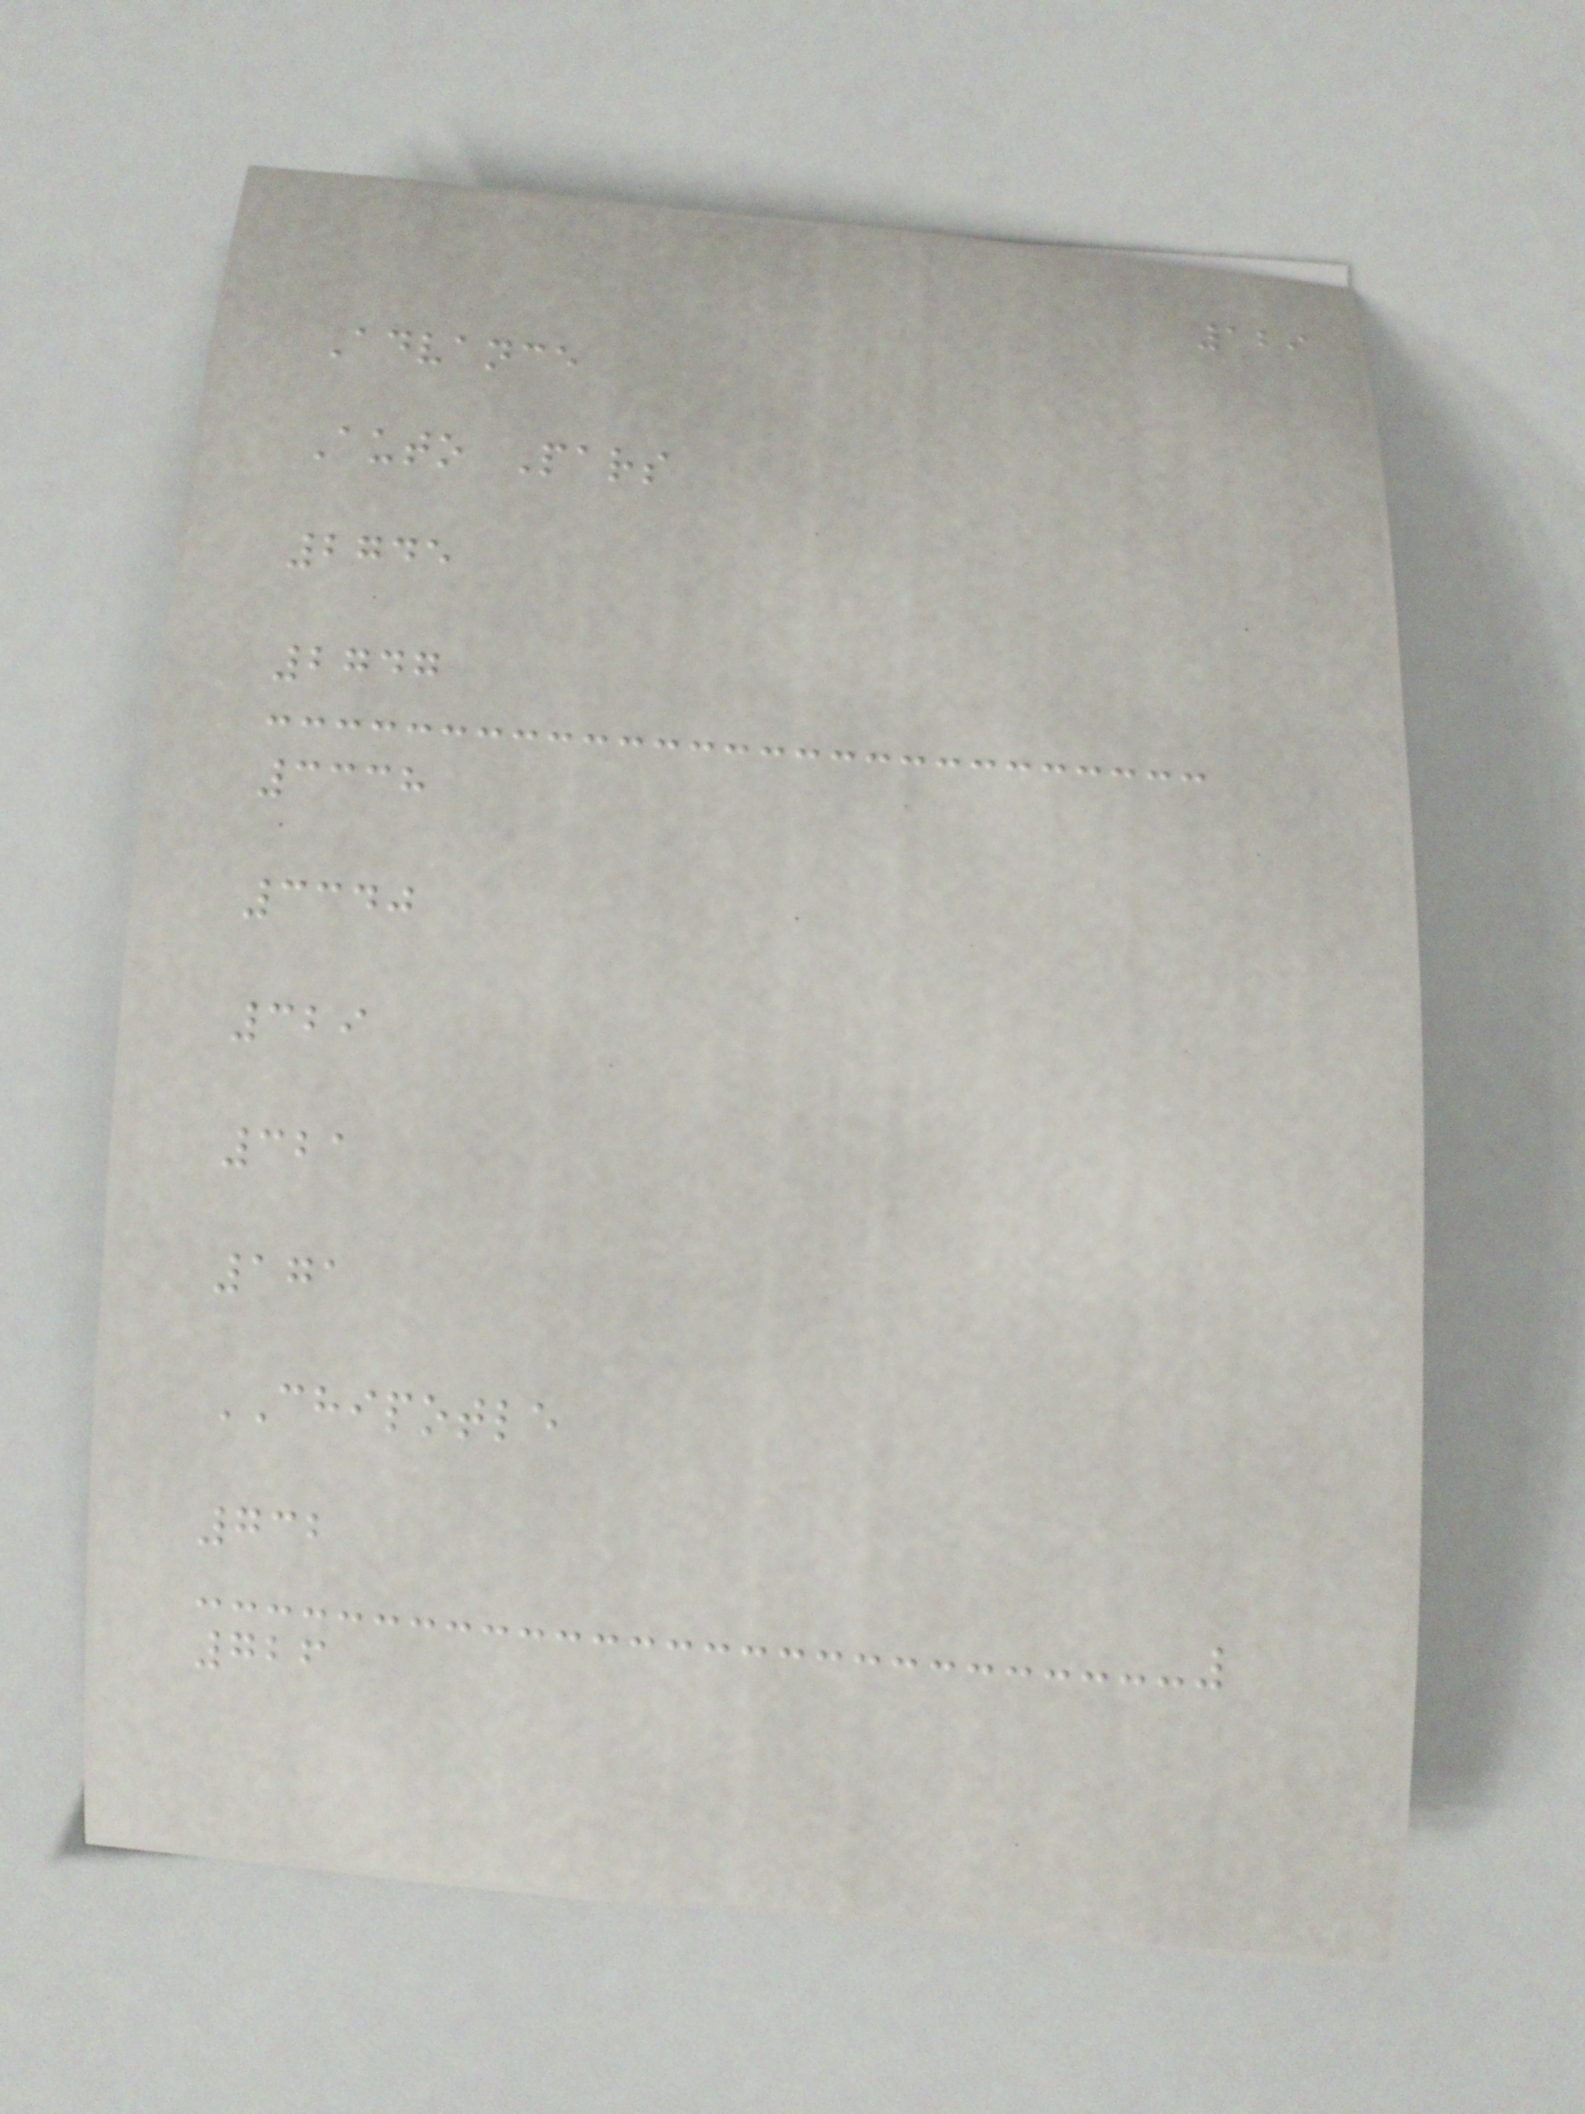129
Advance
Auto Pars
2745
2747
3338
3340
329
321
171
CHIPOTLE
732
726
